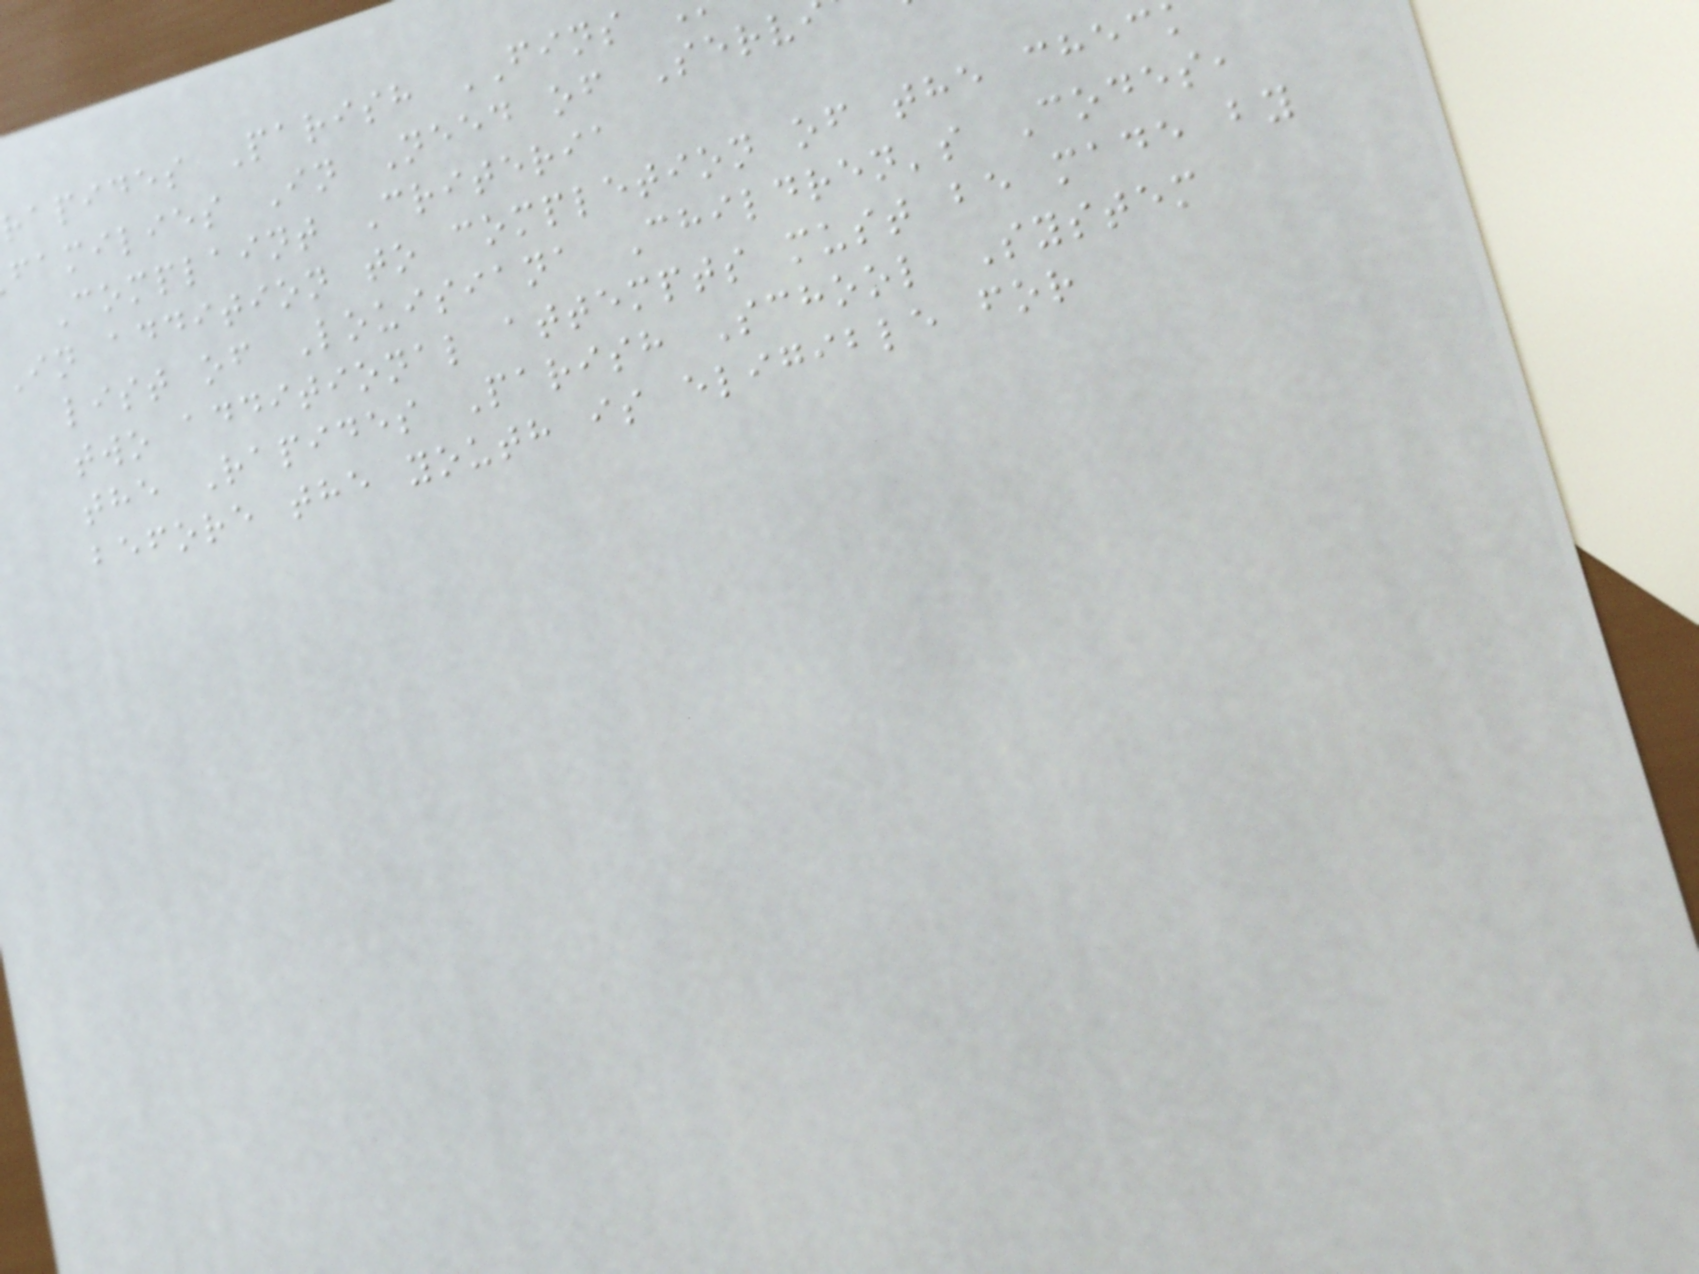rapides Parish FINS
families In Need of Serv
Complaint Criteria
In addition to completion of the chec
list of Louisiana Children's Codes,
two additional attempts must be made by
the Rapides Parish School System
before the youth is eligible for
